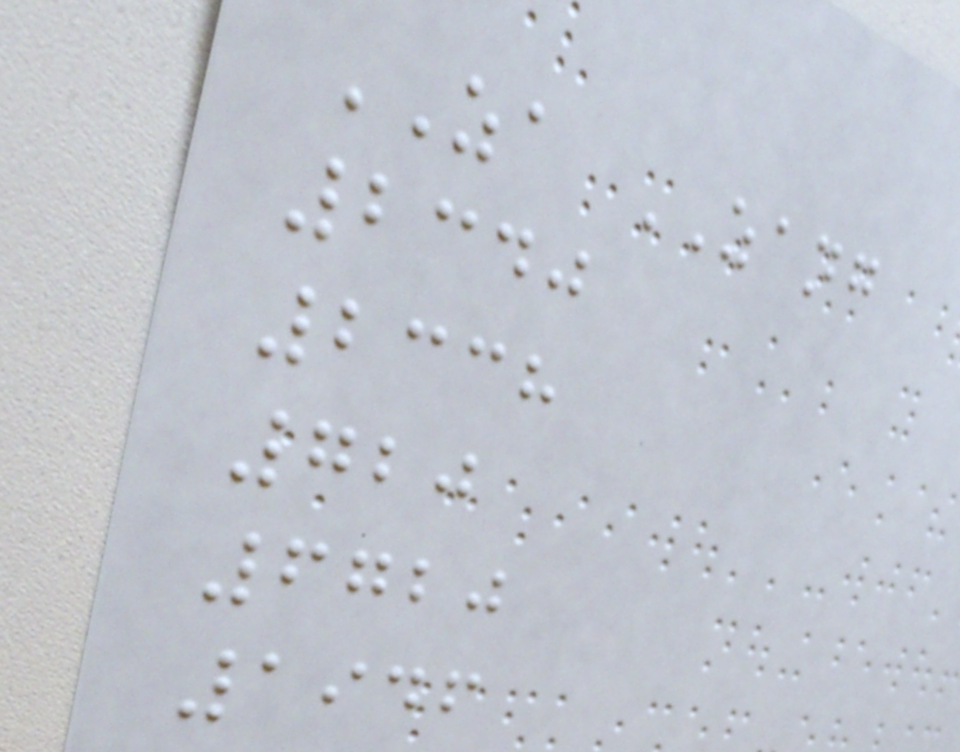ZA ZANG
2340
2338
720
6720
1946
